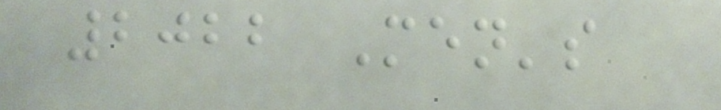2022 Men's
